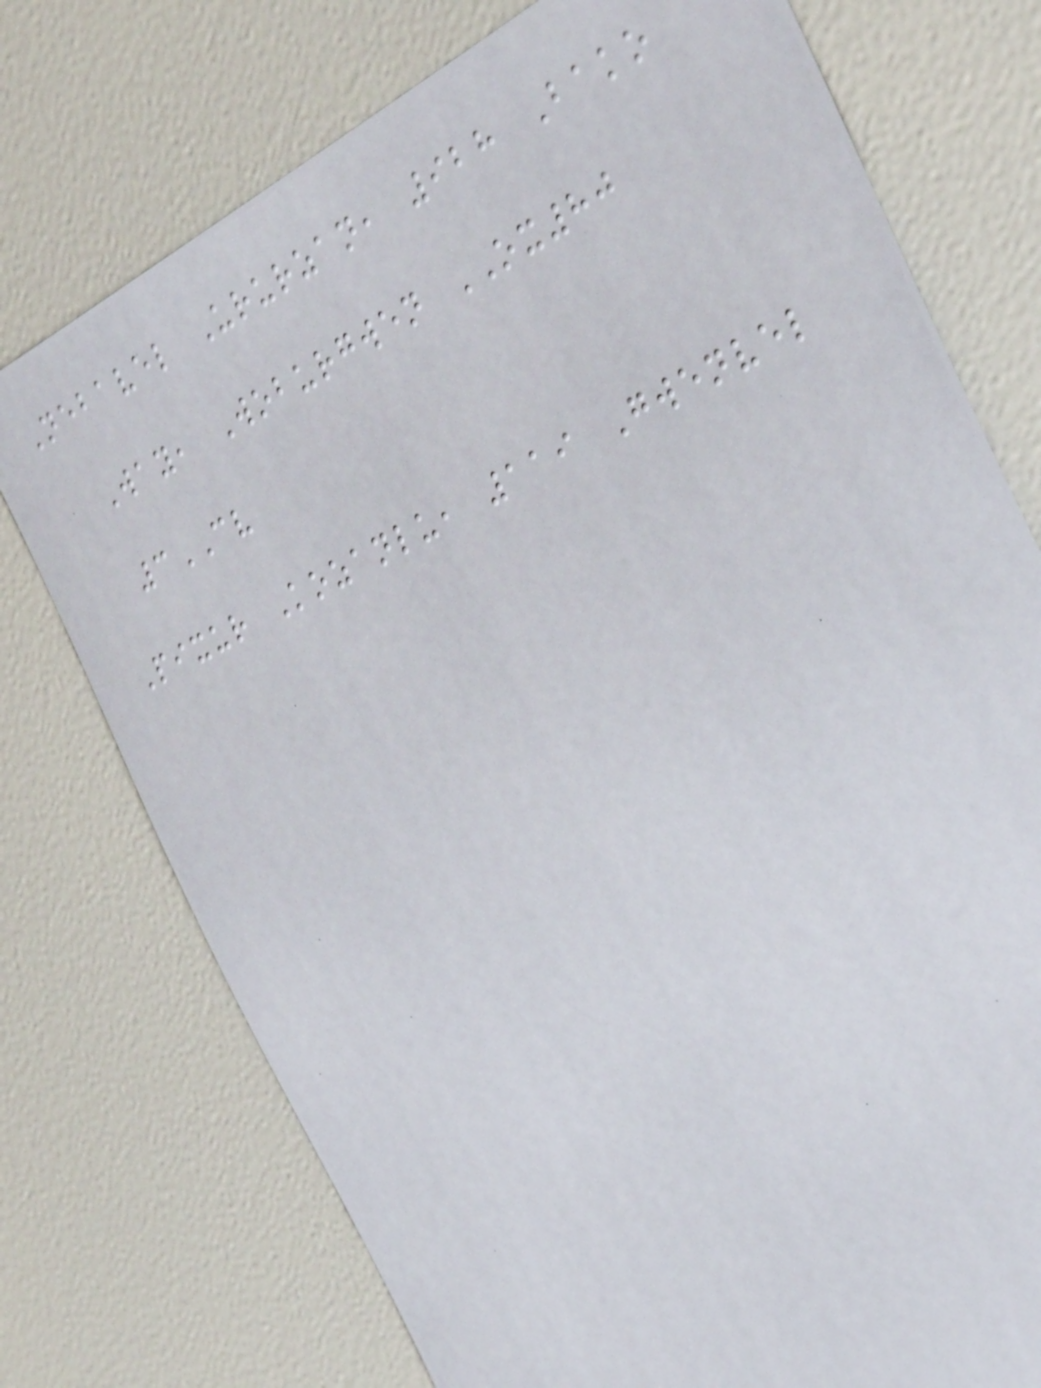Nebavel Ururzan, 928 Bako
Way, Woburgwen OX80
3CV
Pixur Kozanlu, 119 Gwenvel
